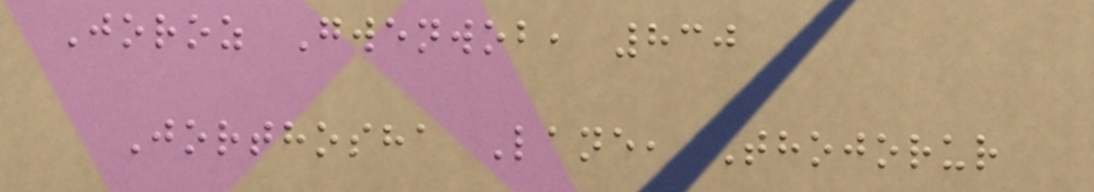Joroz Gwenwob, 830
Jorthosha Lane, Thojorur
